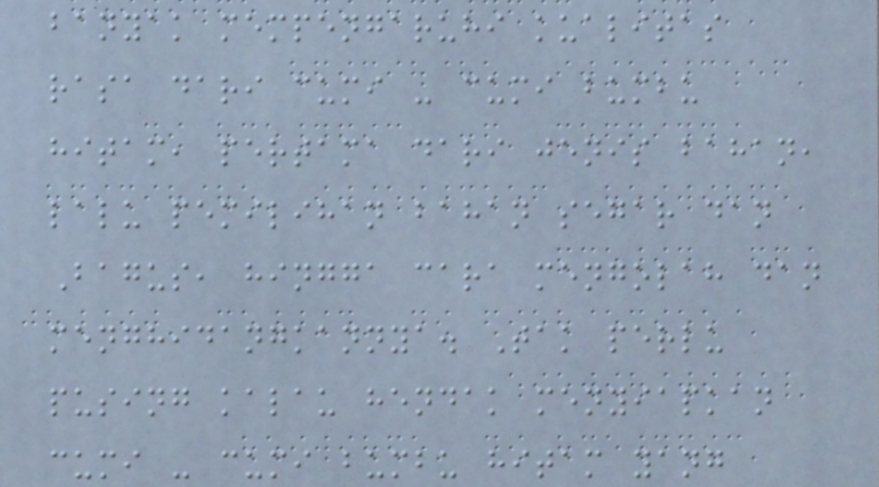banyak mempengaruhi kualitas
rasa dari cumi - cumi bumbu
hitam, pertama dari jenis bahan,
lalu pemilihan bahan segar dan
Bagus, hingga cara mengolah dan
menghidangkannya. Tak perlu
pusing kalau hendak menyiapkan
cumi - cumi bumbu hitam yang
